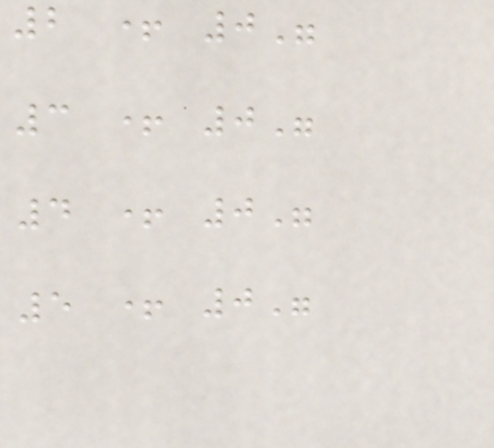2 + 0"
3 + 0"
4 + 0"
5 + 0"
